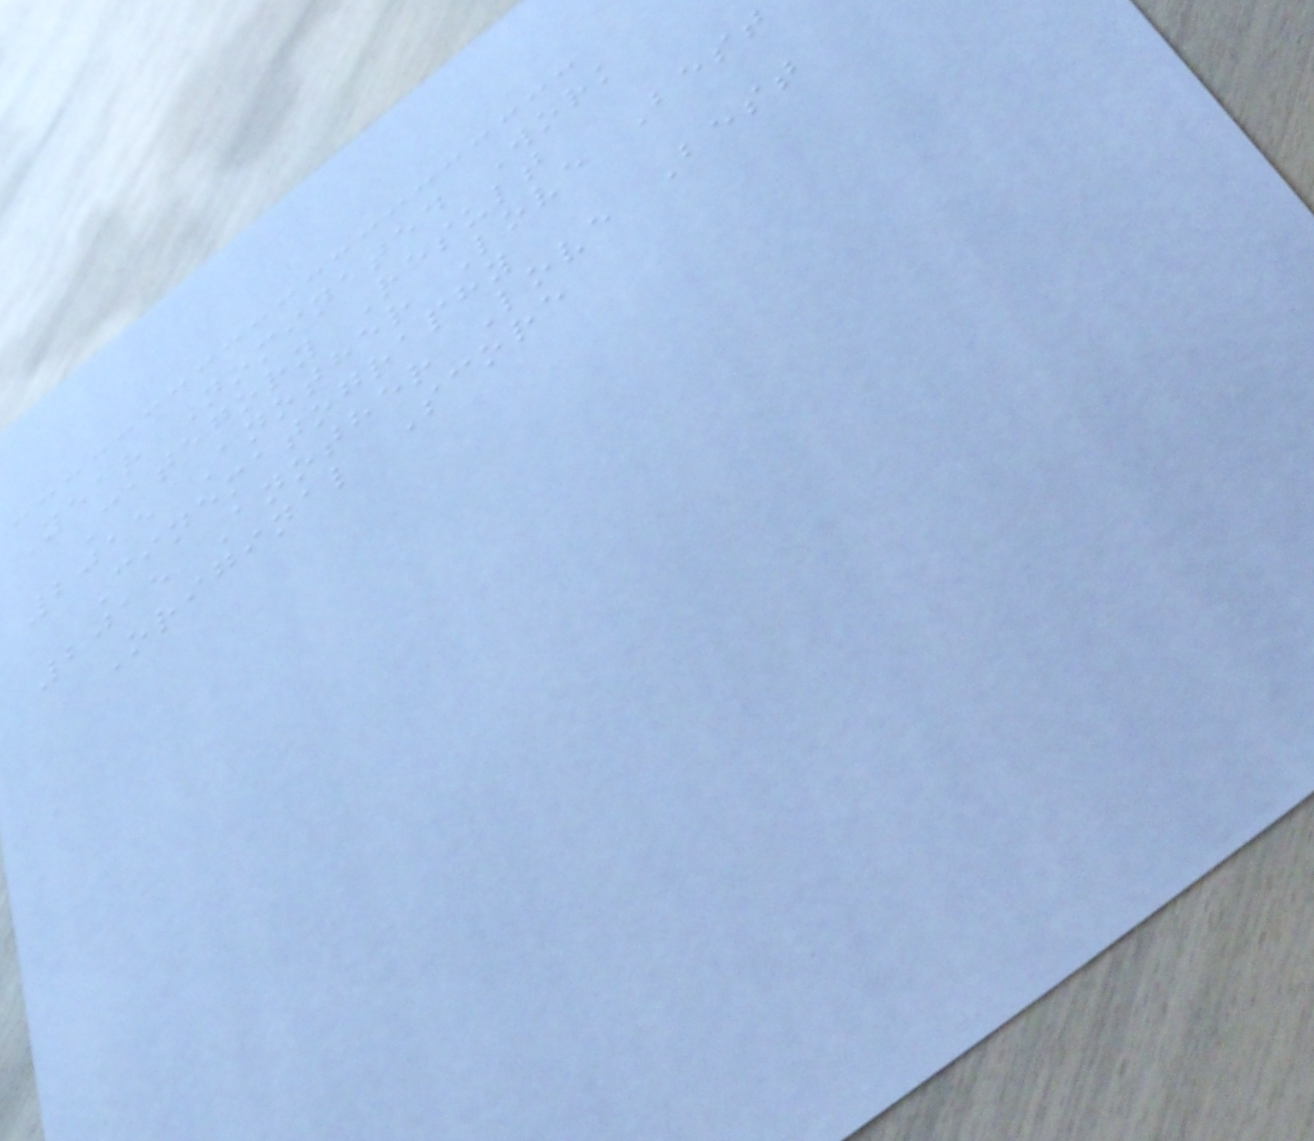Year Nominated Work
Category Result
2015 Another Love Best
Cinematography
2015 Another Love Best
Original Score
